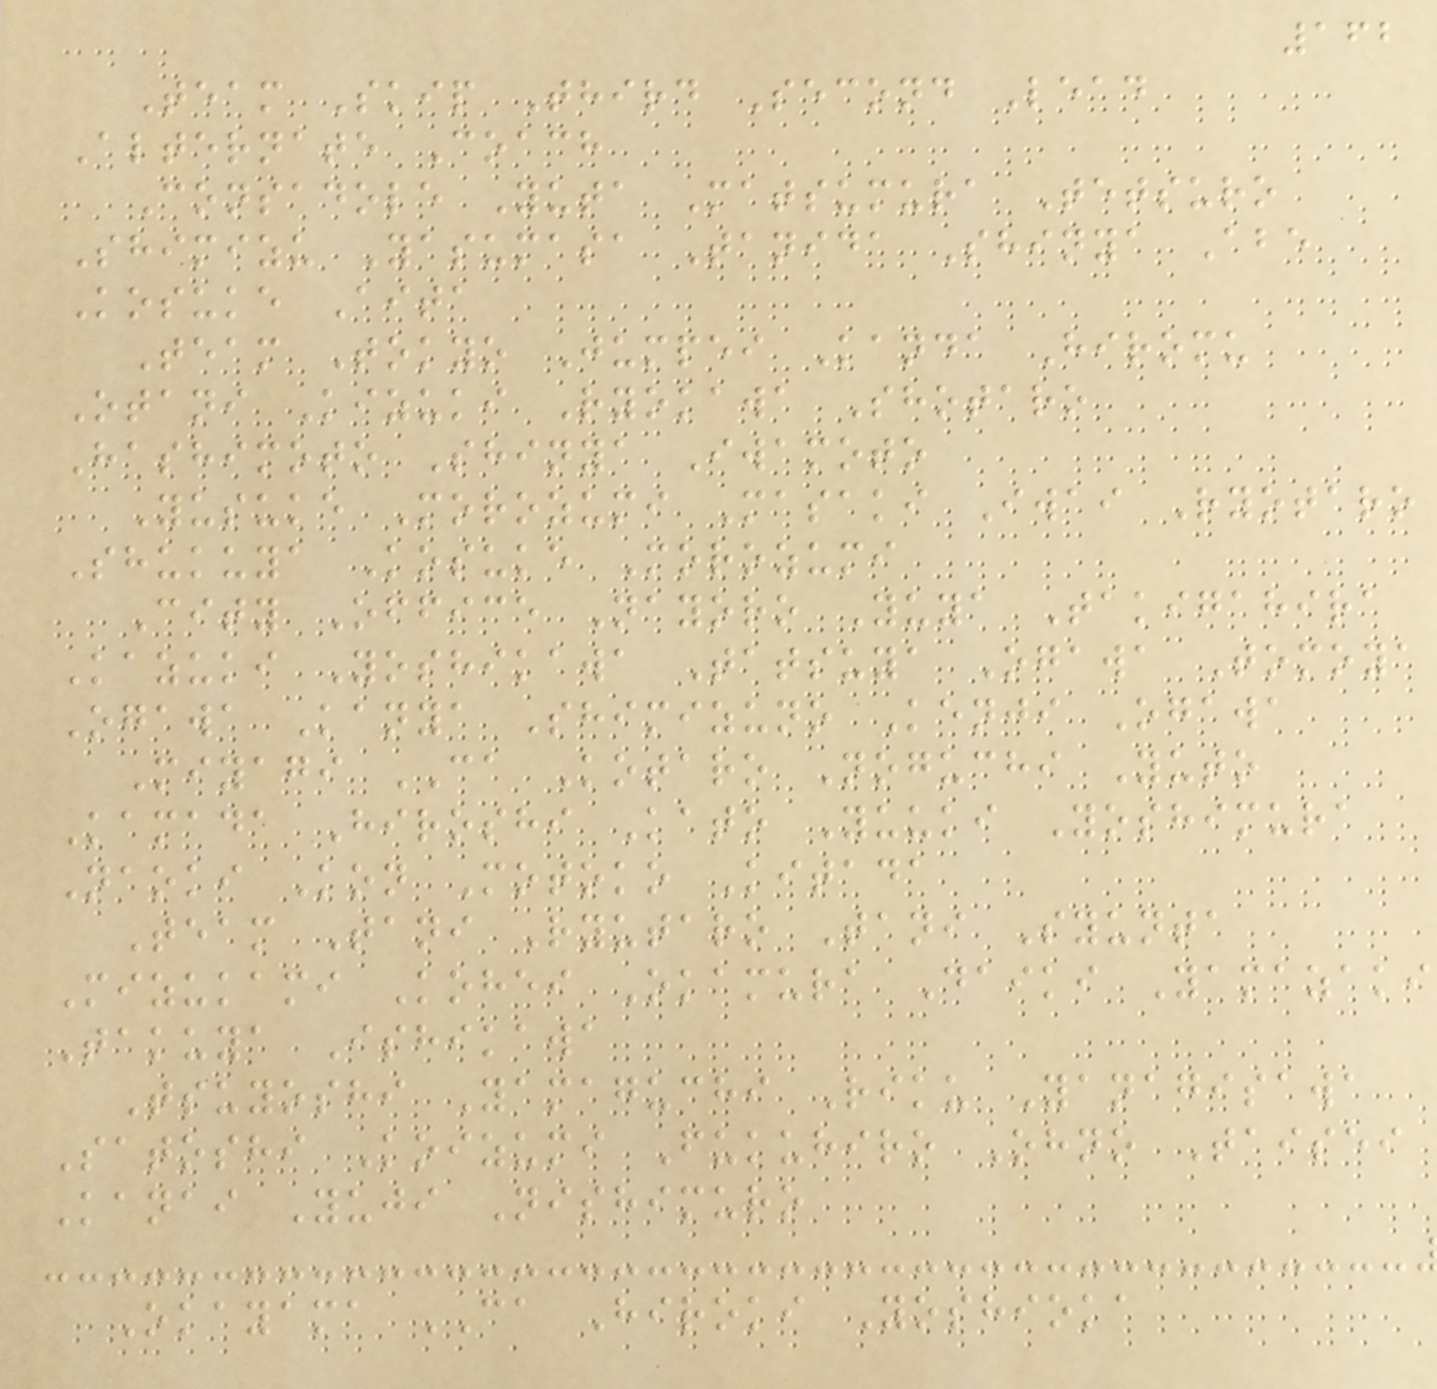162
Team Skip Third Second Lead
Alternate Coach
Consadole Yuta Matsumura Tetsuro
Shimizu Yasumasa Tanida Shinya Abe
Kosuke Aita
Team Tokyo Jumpei Kanda Hiromu
Otani Kizuki Ryokawa Shotaro
Hashimoto Shinya Iwamoto
Yusuke Morozumi Masaki Iwai Ryotaro
Shukuya Kosuke Morozumi
City Office Nayoro Yuya Takigahira
Kazuki Yoshikawa Tatsuya Ogawa Tomoya
Ogawa Kanya Shimizuno Kenji Ogawa
Miyagi CA Kotaro Noguchi Yuto
Kamada Hiroshi Kato Yuuki Yoshimura
Naoki Kon Motoko Kitada
Team Tani Ryutaro Tani Syunta
Mizukami Kohei Okamura Daiki Yamazaki
Takuya Ishikawa
Tsuyoshi Yamaguchi Riku Yanagisawa
Satoshi Koizumi Fukuhiro Ohno Taisei
Kanai Yuji Nishimuro
Okayama CA Hiroki Yoshioka
